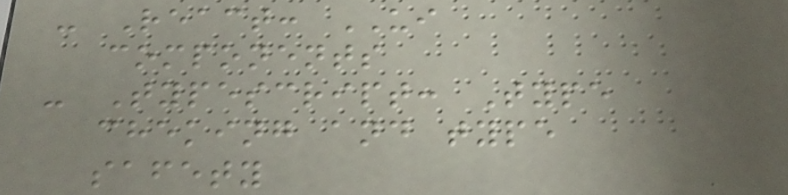- React: UI
components
- Typescript: Type
cheking and type
safety
